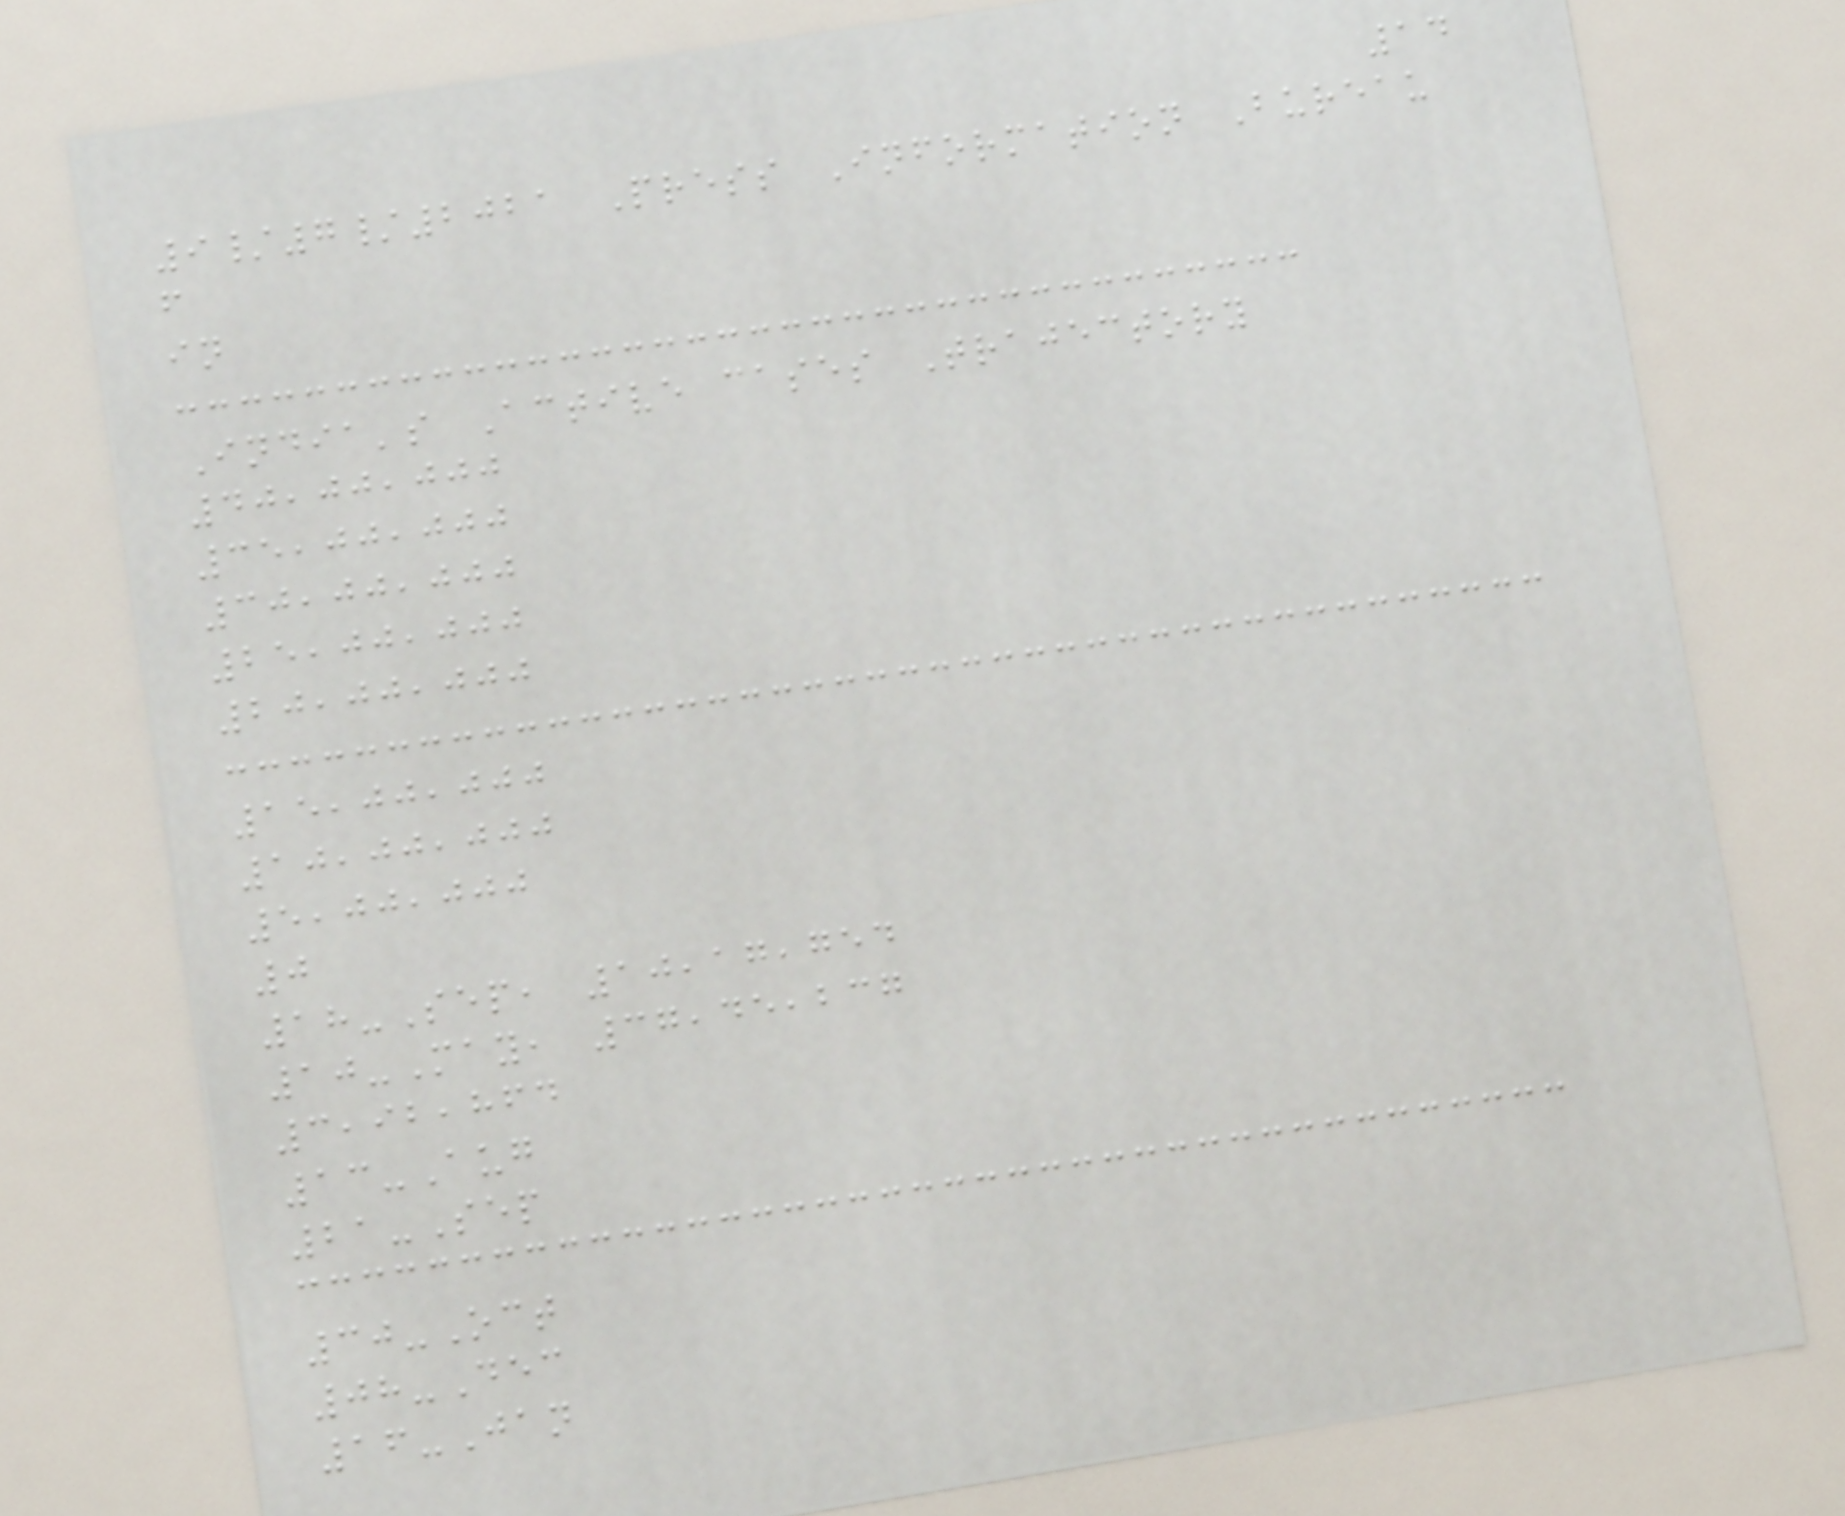14
9/7/2021 Press Information Bureau
f
in
India's Active cases Trajectory
40,00,000
35,00,000
30,00,000
25,00,000
20,00,000
15,00,000
10,00,000
5,00,000
0
18-Sep, 10,17,754
10-May, 37,45,237
3,92,864
13-Aug
21-Sep
30-Oct
08-Dec
16-Jan
